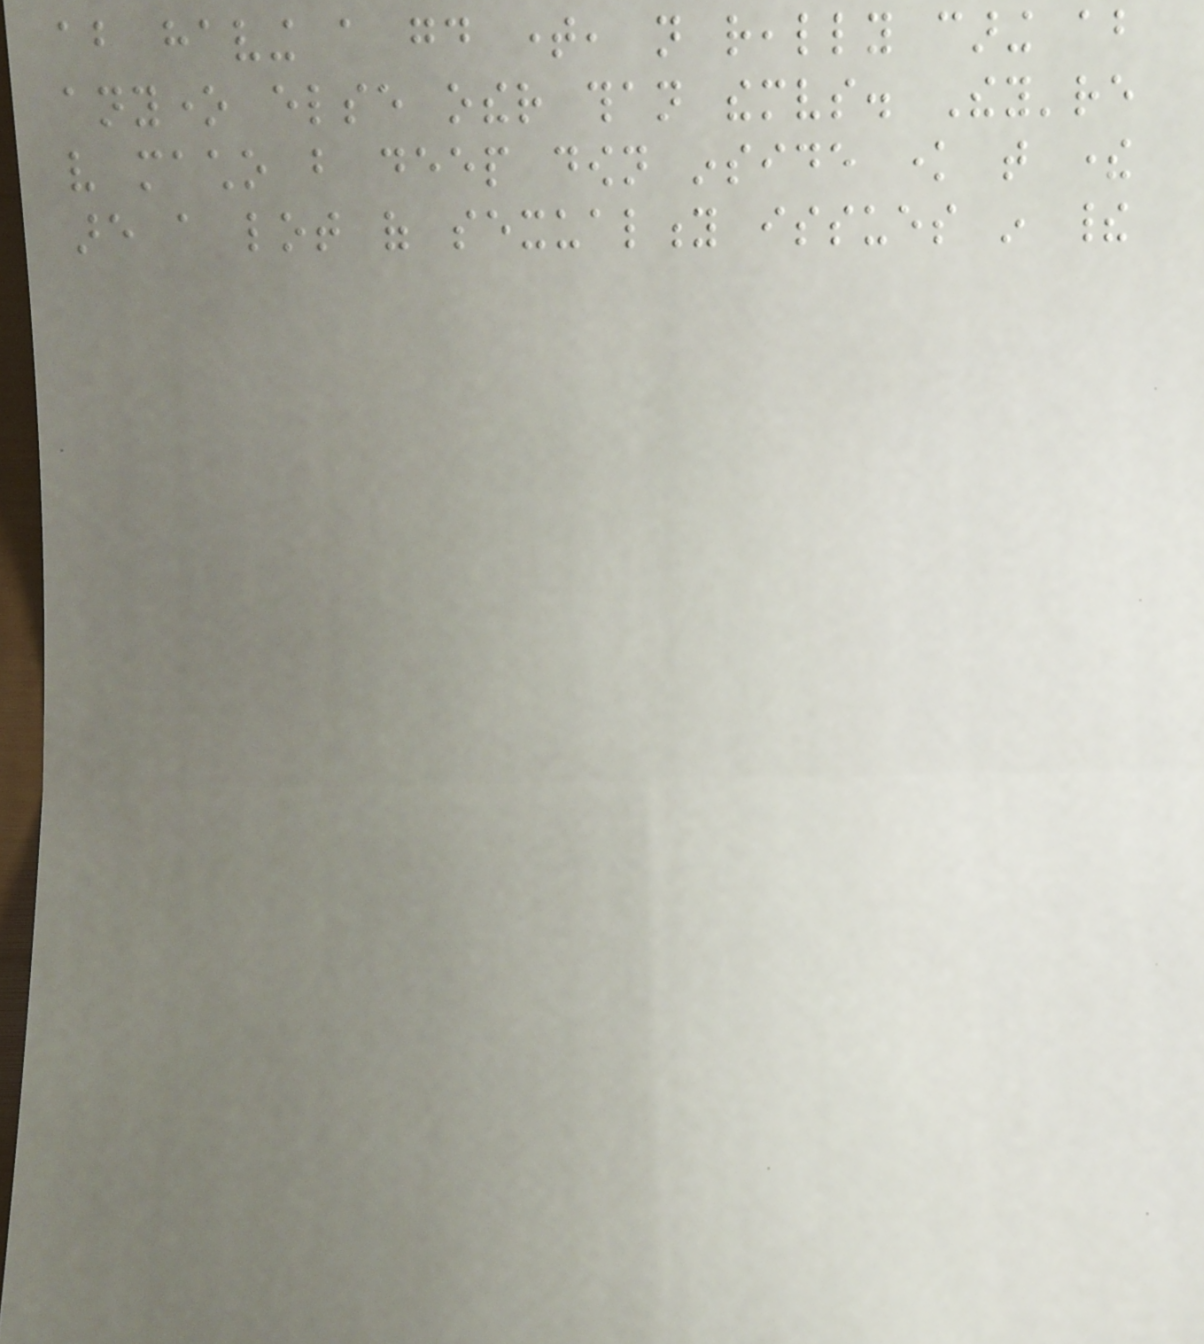about having a good time, not really caring about
anyone else other than themselves. They're
very macho but deep down inside know that there
are a lot of sexuality issues in their
